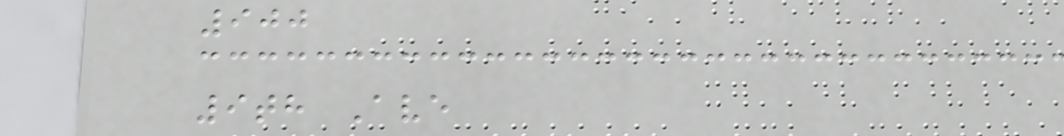900
9th Ave
